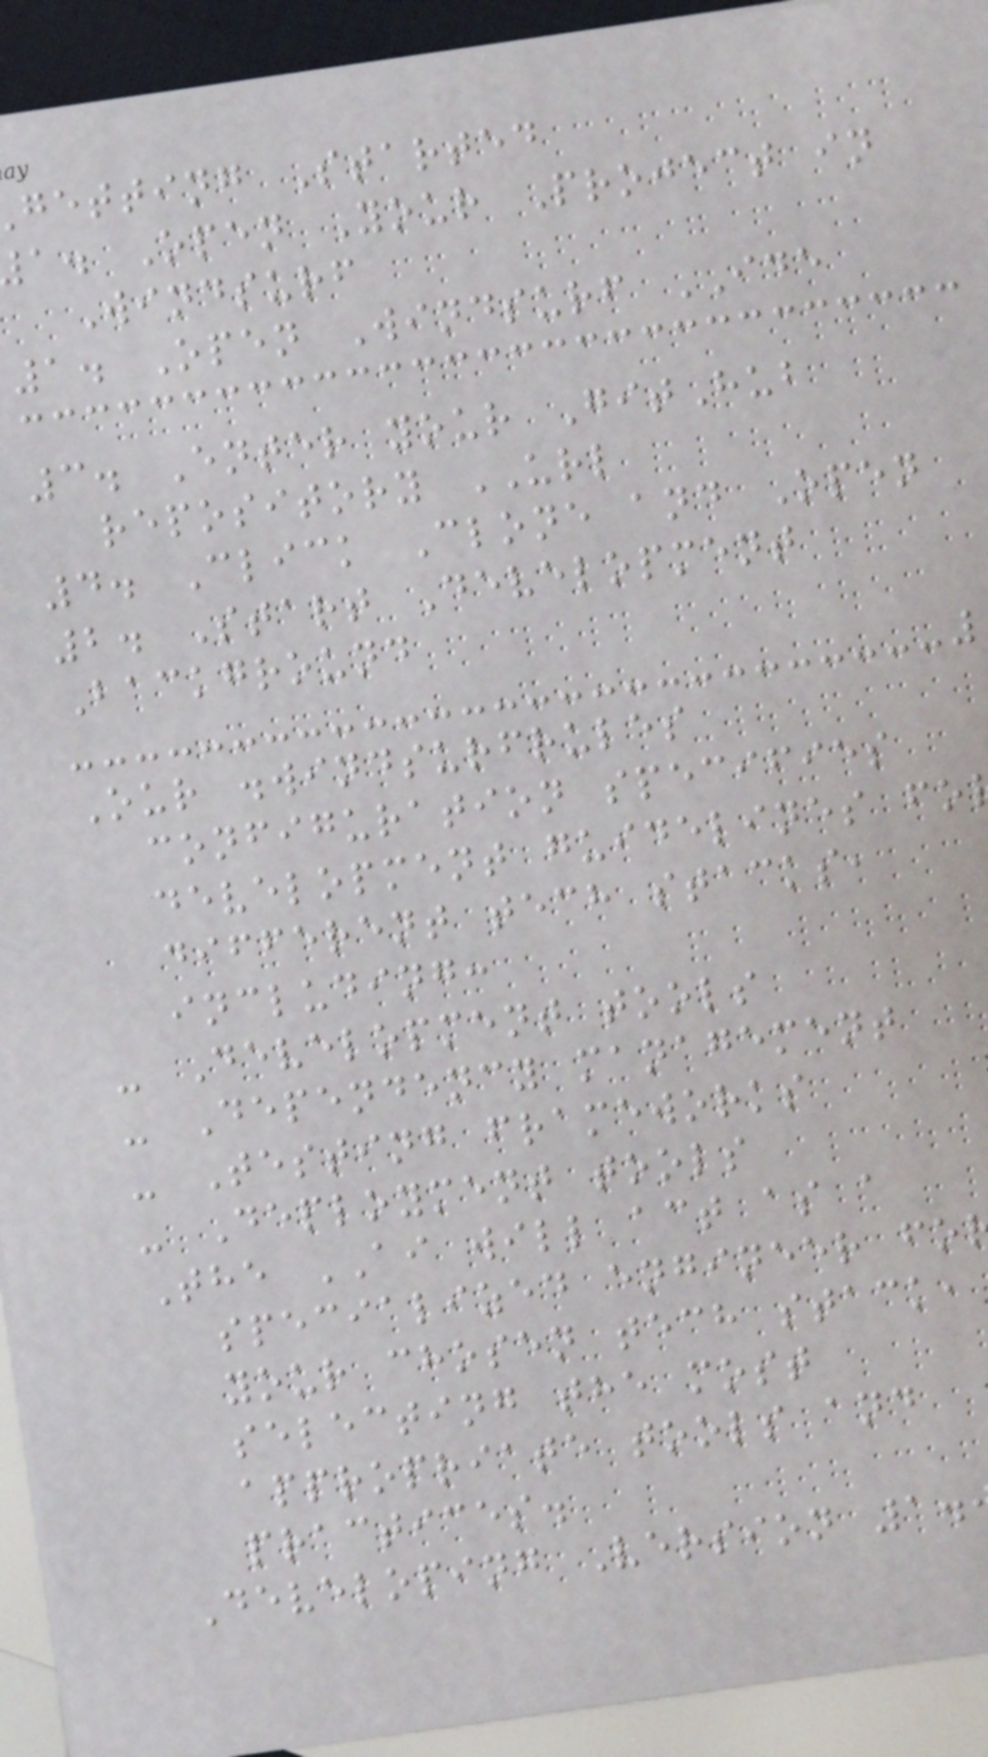getting Started
a. Open Your Project in
Windsurf
1. Open Windsurf IDE
3. Enter your GitHub
repository URL
4. Click Clone and Open
2. Start Development
Background
Our .windsurfrules
configuration specifies
development guidelines fo
different tech stacks,
including:
- Development tools
- Dependency management
- Testing frameworks
- Deployment tools
The AI will act as a
specialized engineer fo
your chosen tech stack,
selecting the most
appropriate tools and
practices.
Developing Version 1.
